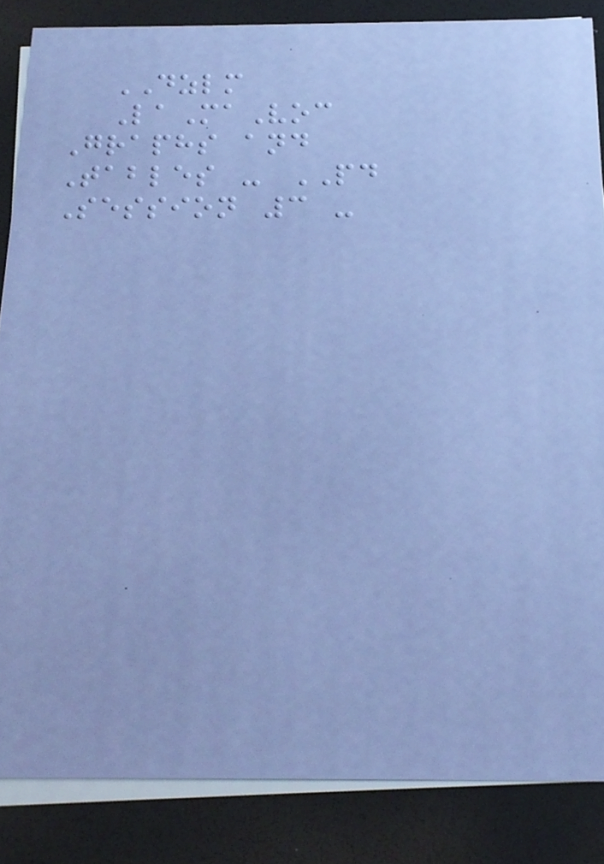DZLM
LaMaVoc
Graphs and
Tables - PD
Session 3 -
